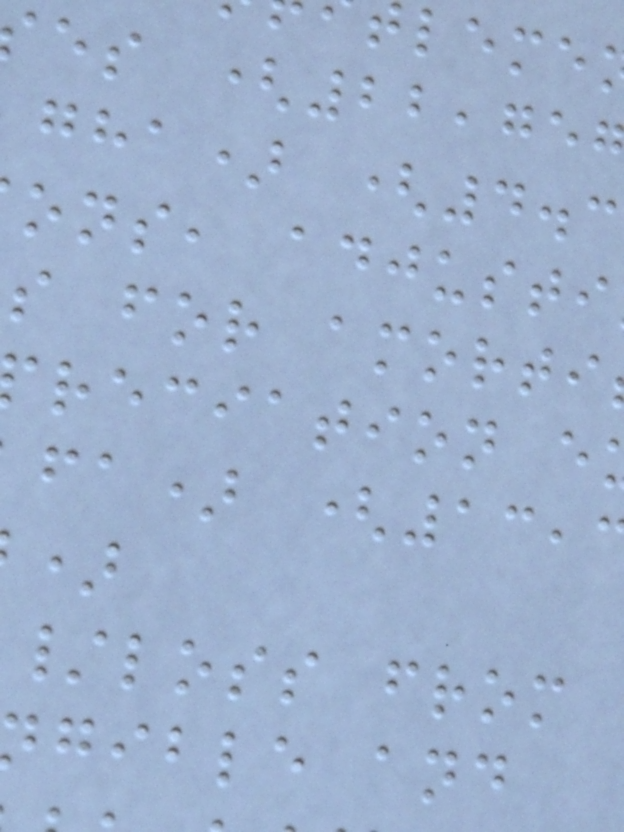es (22,75
gha) (4.3
ons, adjusti
s for amorti
reciation e
fa) (13,
/loss from
gible and
